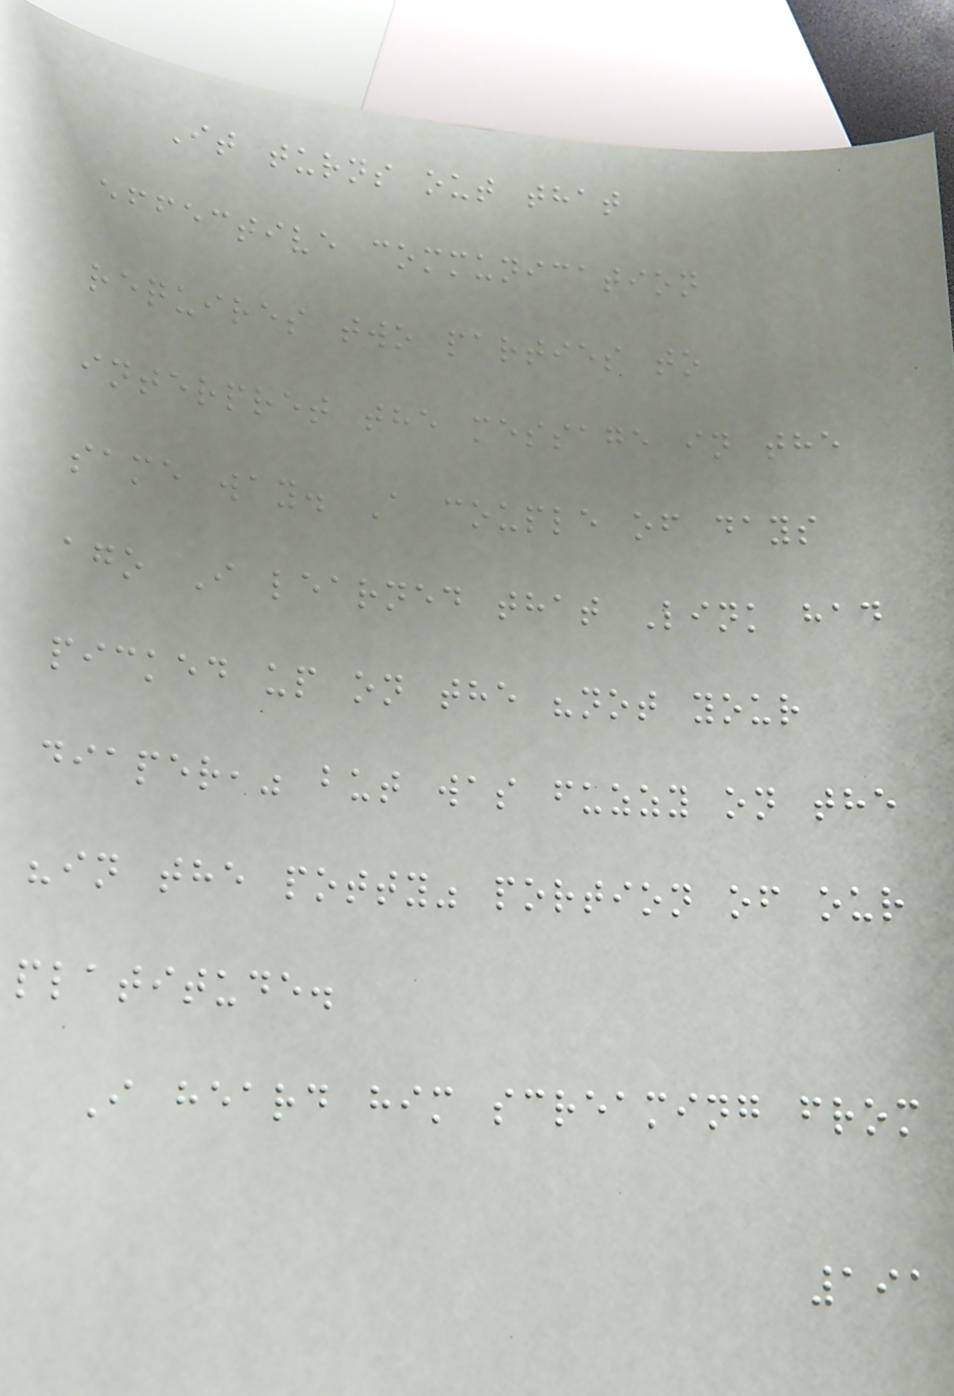It turns out that
effective communication
requires two parties to
interpret the message in the
same way. A couple of days
ago I learned that Link had
picked up on the "not your
diaper," but was fuzzy on the
"in the potty" portion of our
platitude.
I heard him screaming from
191
